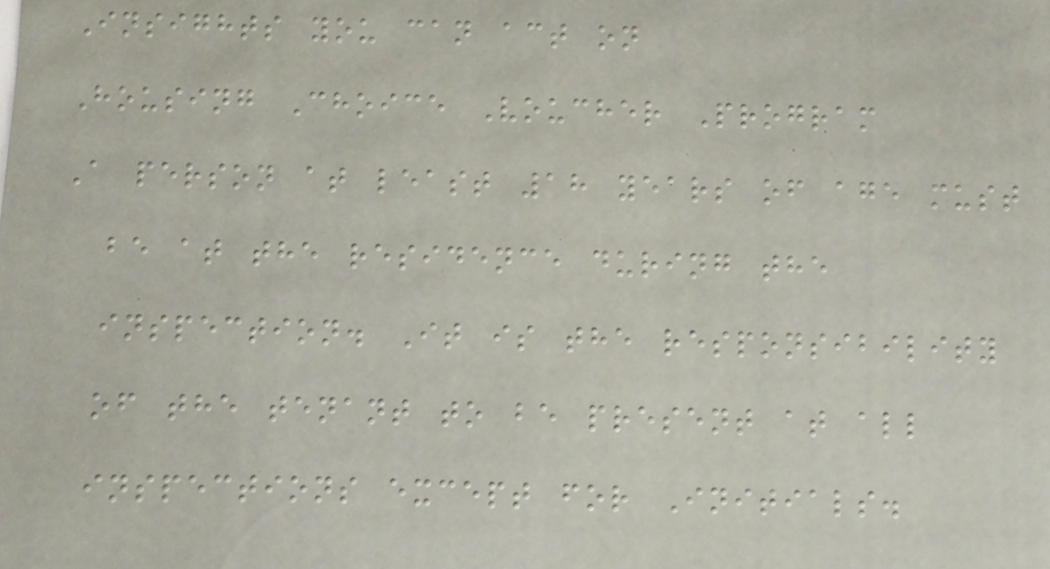Insights you can act on
Housing Choice Voucher Program
A person at least 18 years of age must
be at the residence during the
inspection. It is the responsibility
of the tenant to be present at all
inspections except for Initials.
